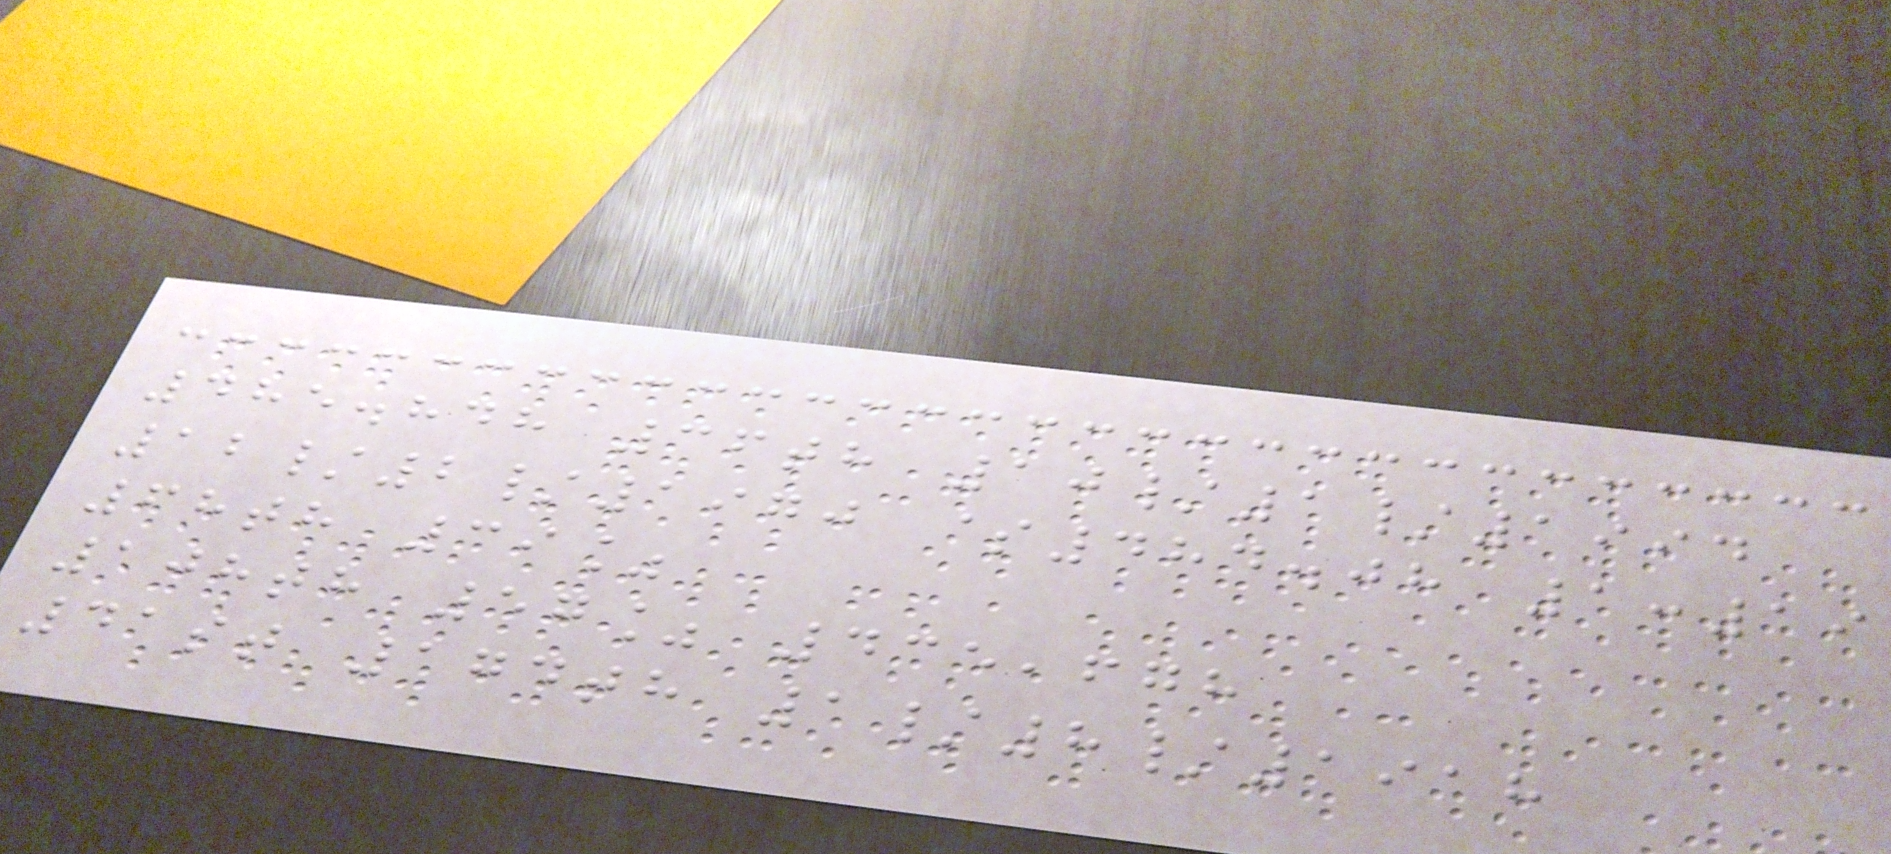485.848 36th 10/1/1994
12/2/1970 $484.08 1:19
68th 39%
108th 57% 435,678
41st 174th 1/8/1918
